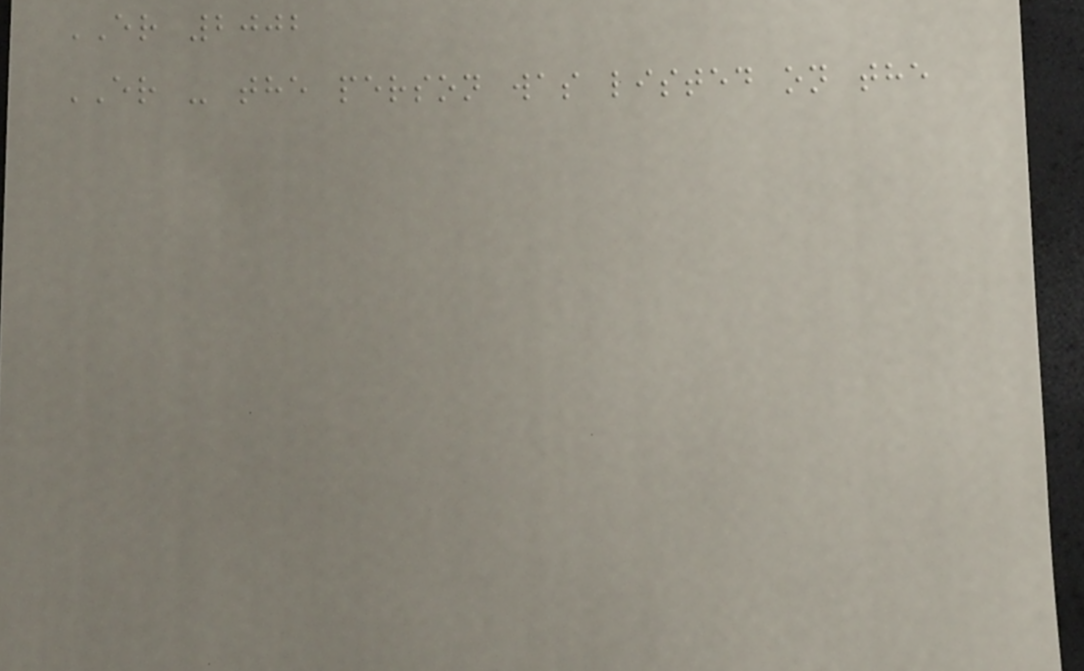ER 2002
ER - the person was listed on the
